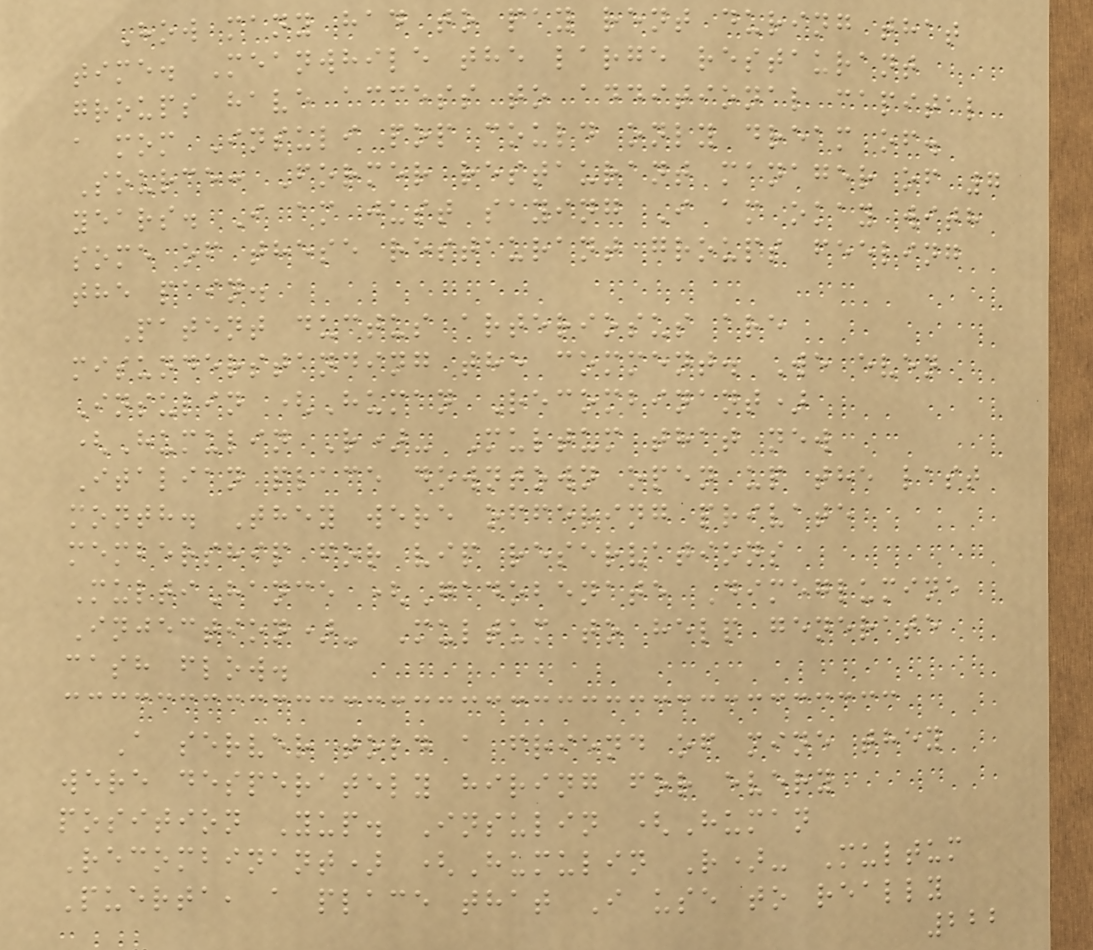How many had to pay rent during that
time. Meanwhile the large restaurant
groups have access to additional capital
a mom Insuli pop could only dream of.
Source: Former restaurant manager of 7
years. I am just saying I am okay with
some of these restaurant groups feeling
the pain.
Patent ductus arteriosus are
misunderstanding the comment. We even
Insulin (Human Recombinant)
(Humulin R)- Multum that new
Italian place downtown open up the last
month. They were offering private
membership for vip reservations
MultiHance (Gadobenate Dimeglumine
Injection)- Multum to help generate
cash flow.
A server told a friend of mine they
were desperately hiring for every
position Yup. Insulin (Human
Recombinant) (Humulin R)- Multum
Puerta, a place that I use to really
222
